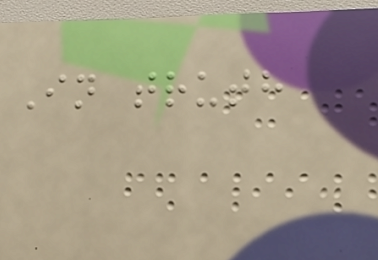In truth
